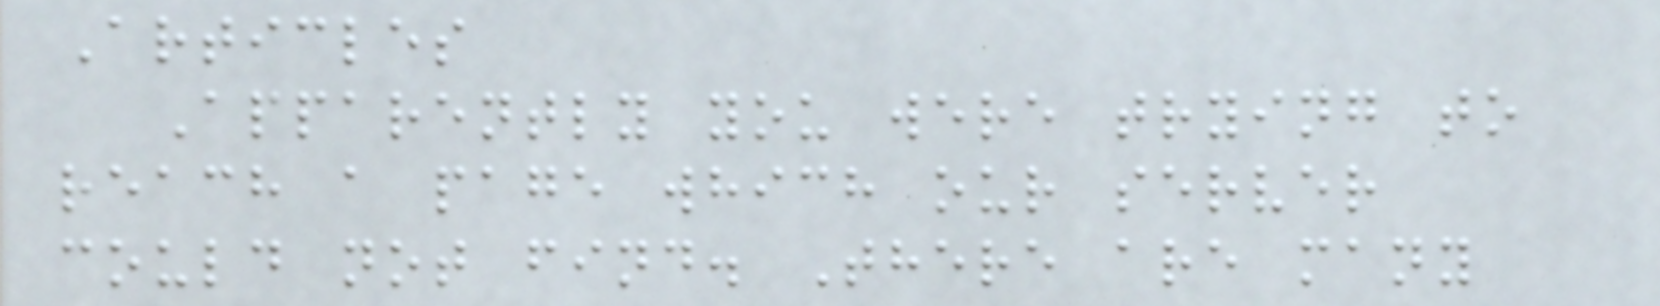Articles
Apparently you were trying to
reach a page which our server
could not find. There are many
